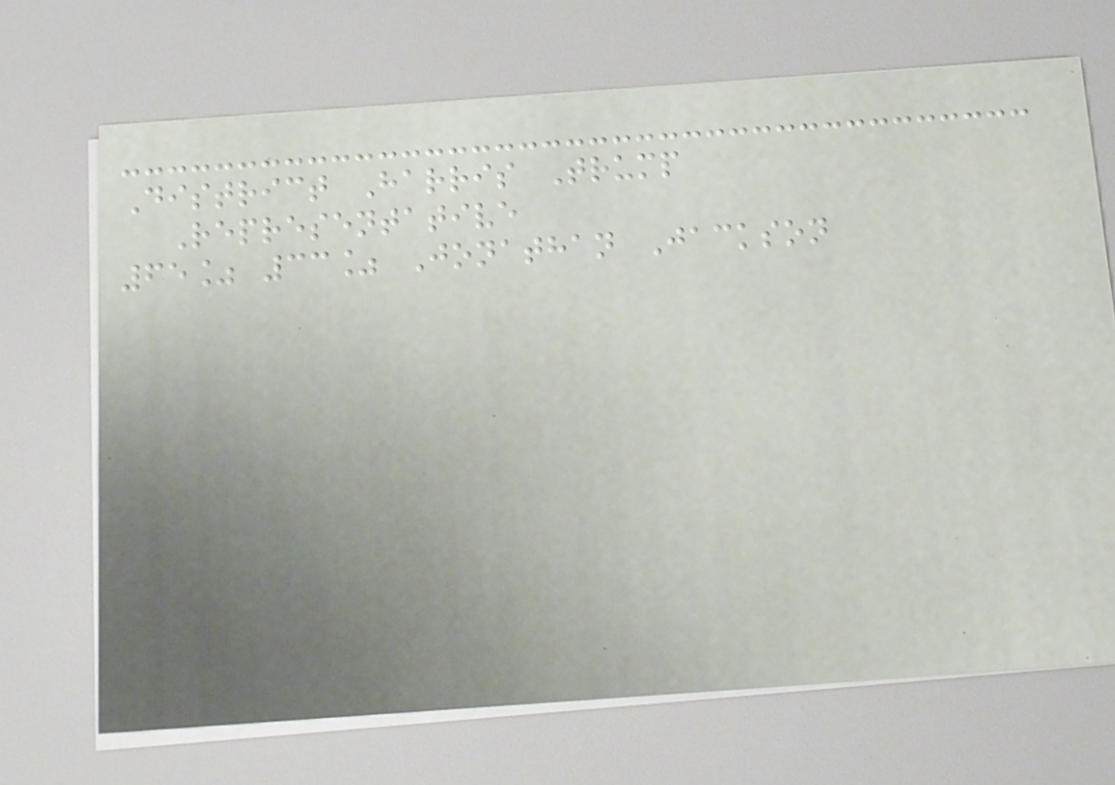District Harris Trump
Representative
65% 33% Jonathan Jackson
